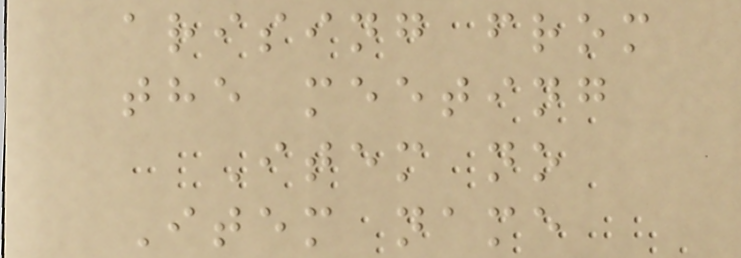arising from
the meeting
Item no
Item name
